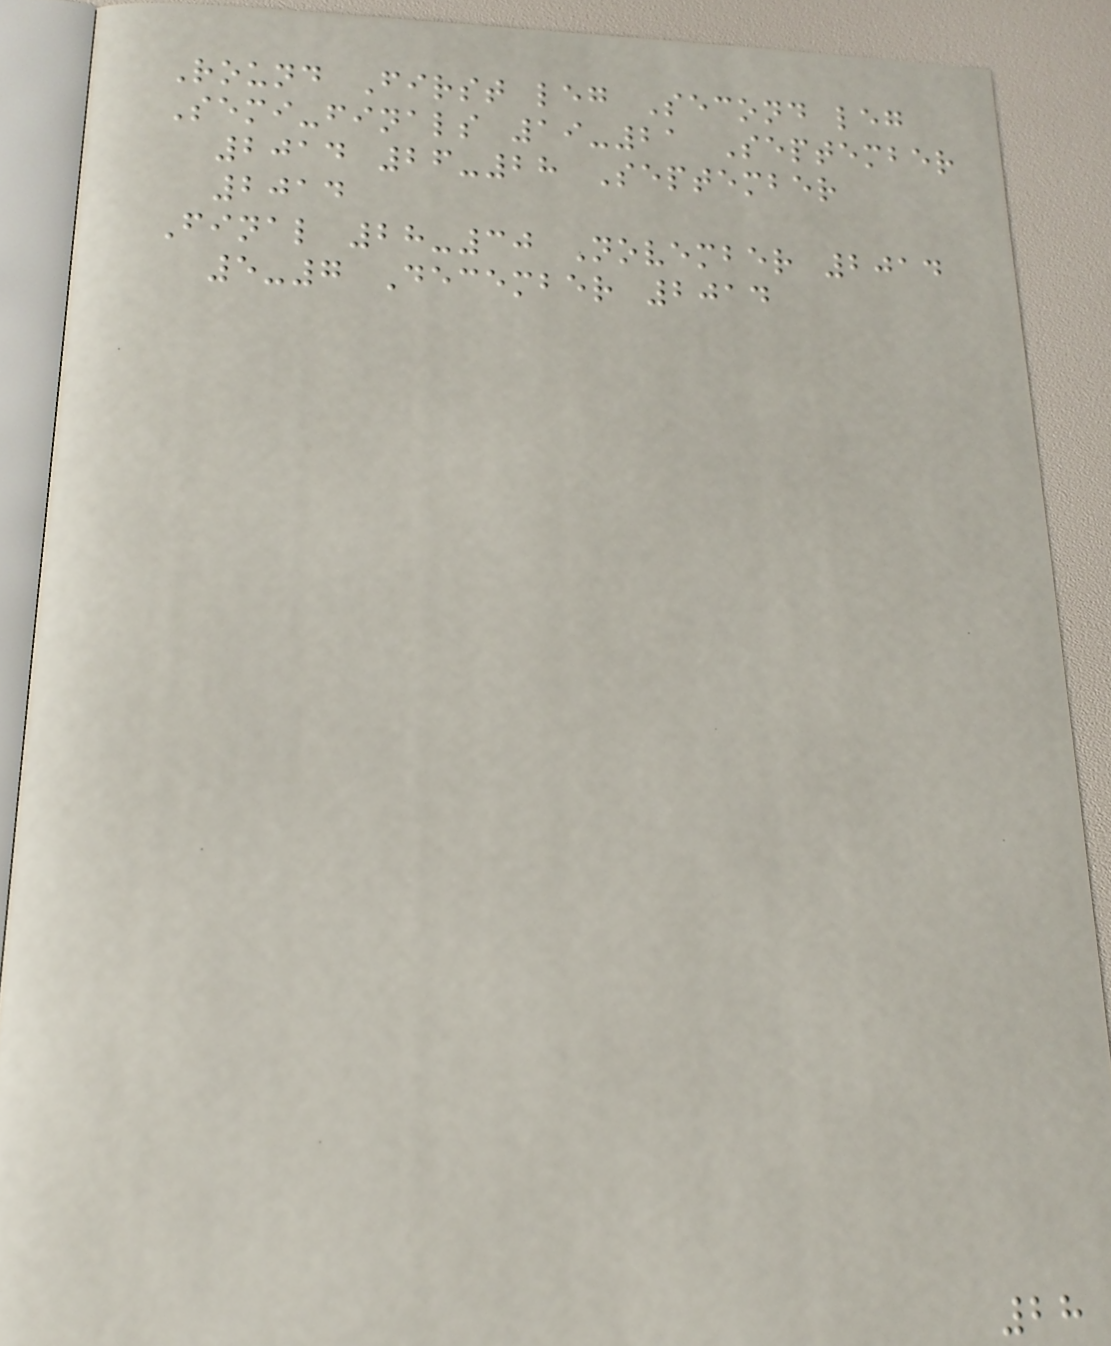Round First leg Second leg
Semi-finals 19-21 September
2014 26-28 September
2014
Final 28-30 November 2014
5-7 December 2014
28
